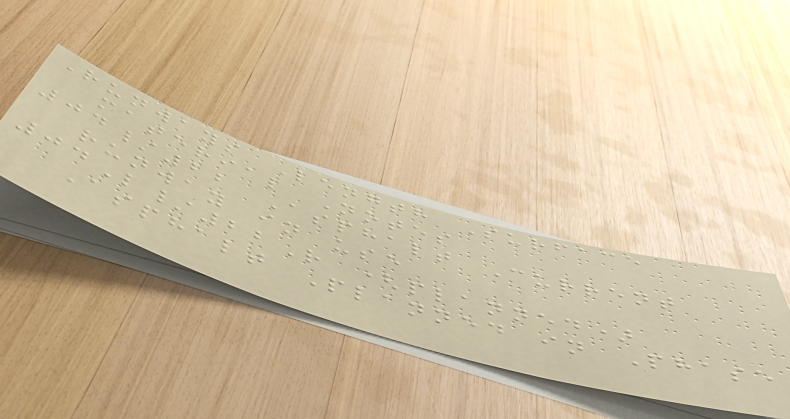Runways Length Surface
material Notes
04/22 Asphalt Current
runway in use
04L/22R (planned)
Asphalt Planned in Phase
